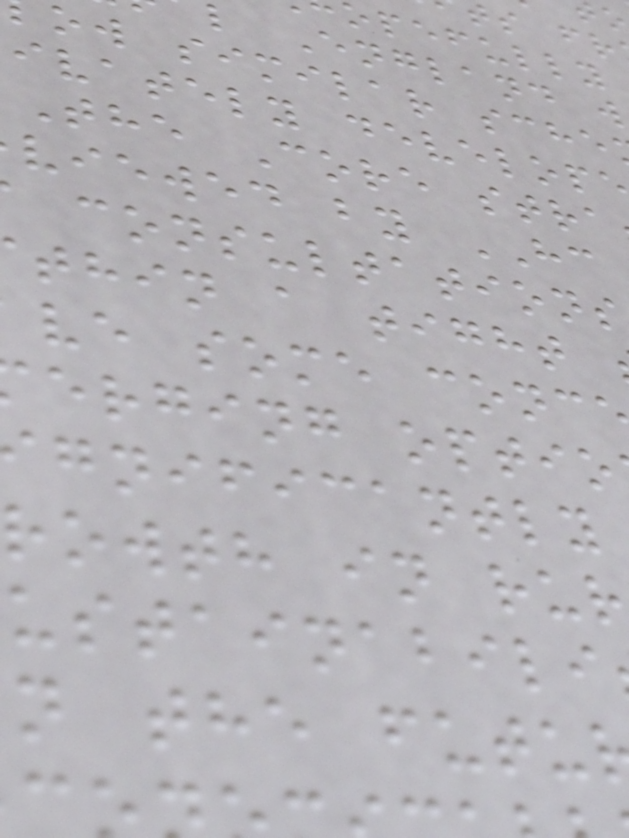pefully
l England w
ow similar sche
ivately develop
The Core stra
viewed by HC
consultations
thin a tight
ve some conc
erging optio
gnificantly
rowth in rur
n the futu
